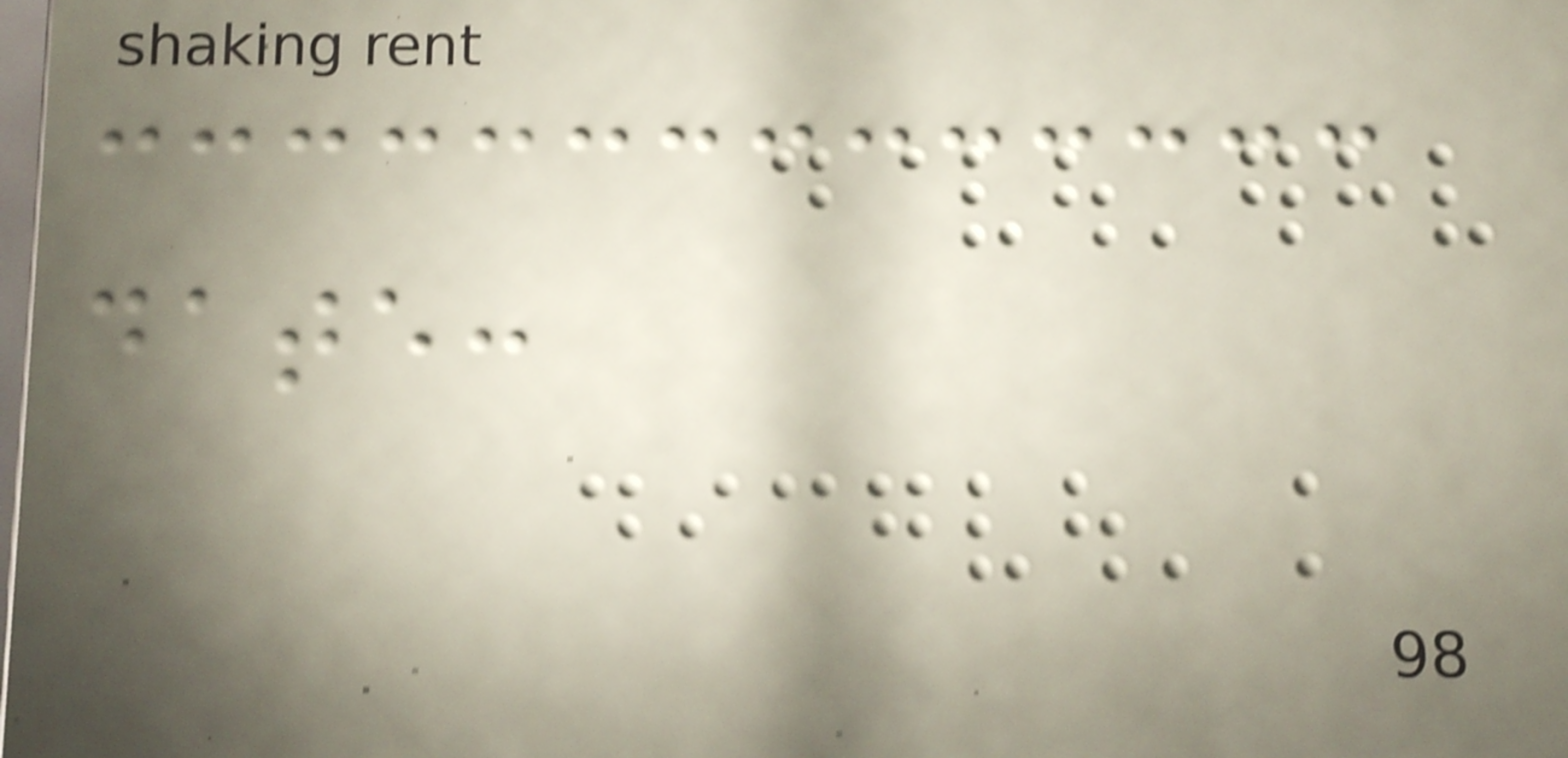date:
